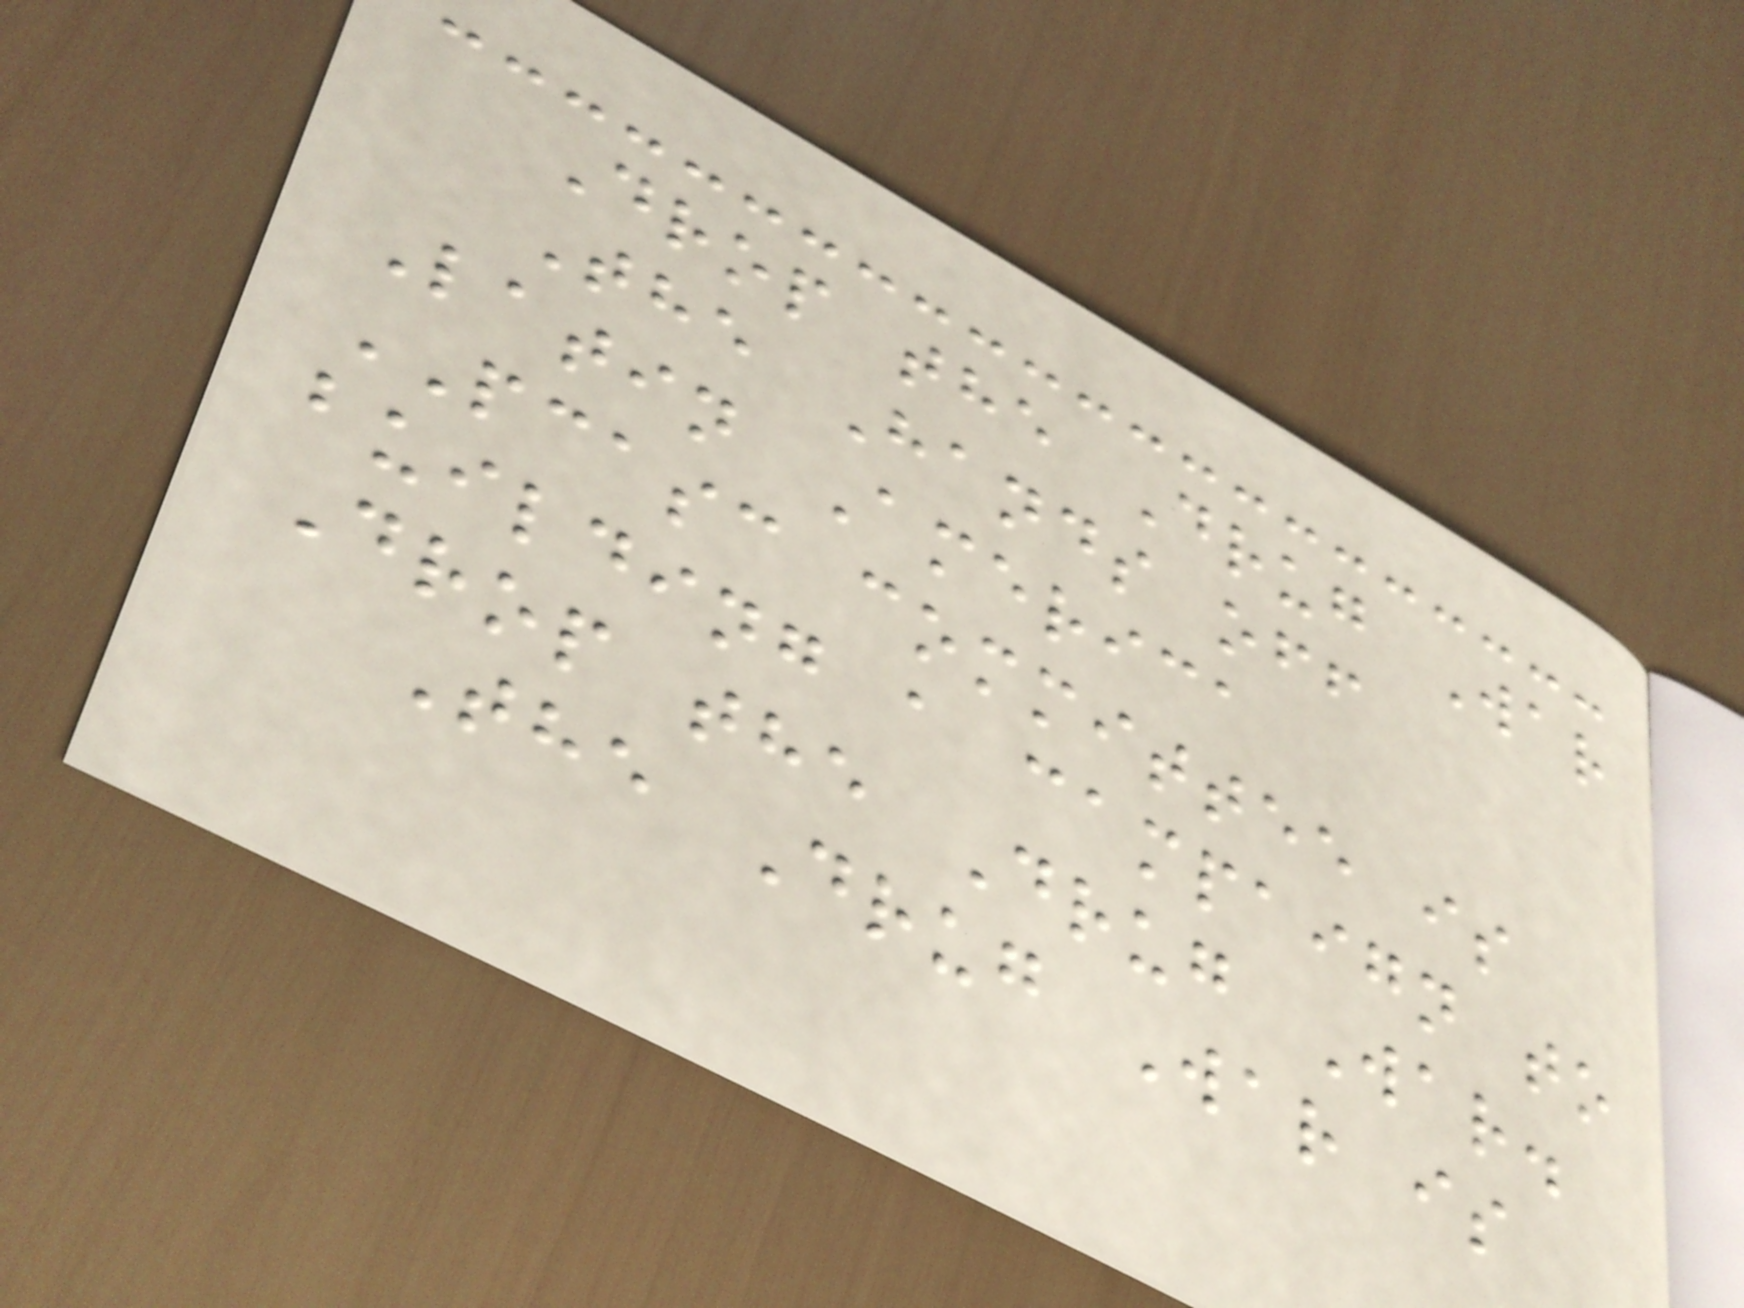Drop the Drug War
The Hands off
Latin America
PCASC committee is
building a campaign to
Drop the Drug War.
The Drug War is
